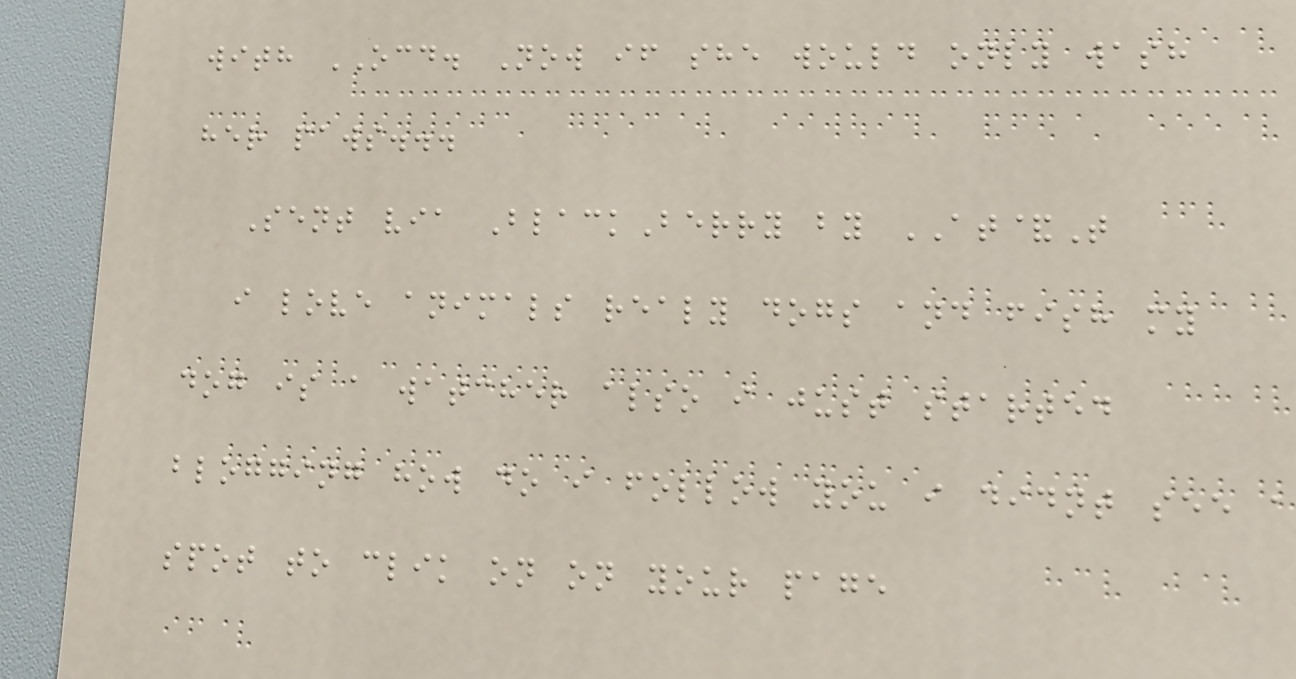with OCD. Now if she would only wash
her paws...
Sent via BlackBerry by AT&T
i love animals realy dogs and fish my
dog is a watcher also i just started
blogging how do i follow you i didnt see a
spot to clik on on your page
